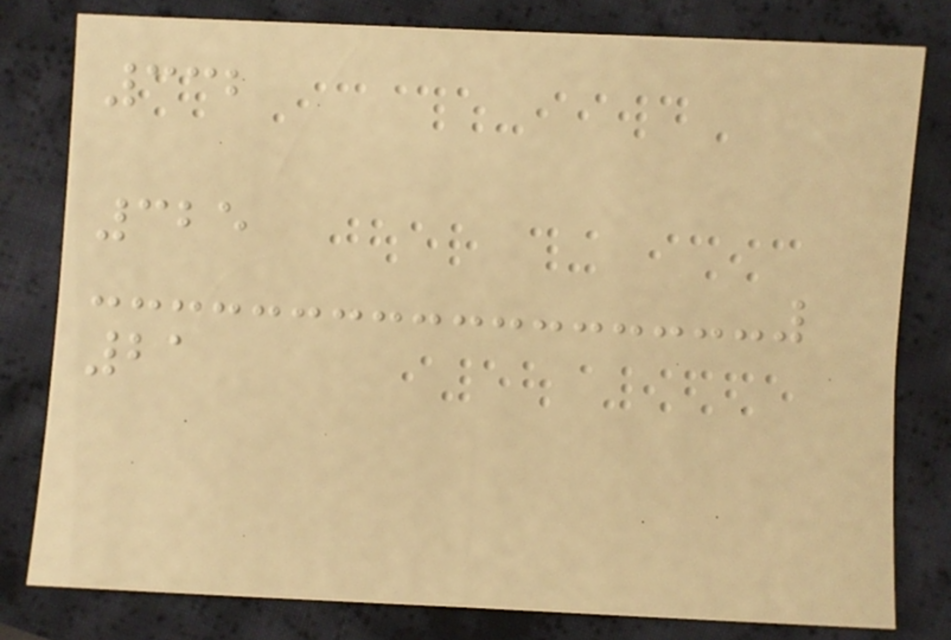332
325
21
